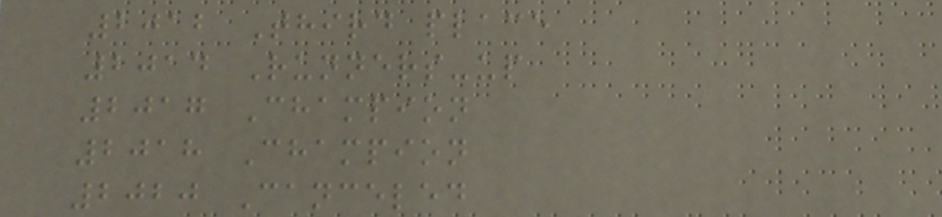2012 Third place
2014 Runners-up
2017 Champion
2018 Champion
2020 Canceled
